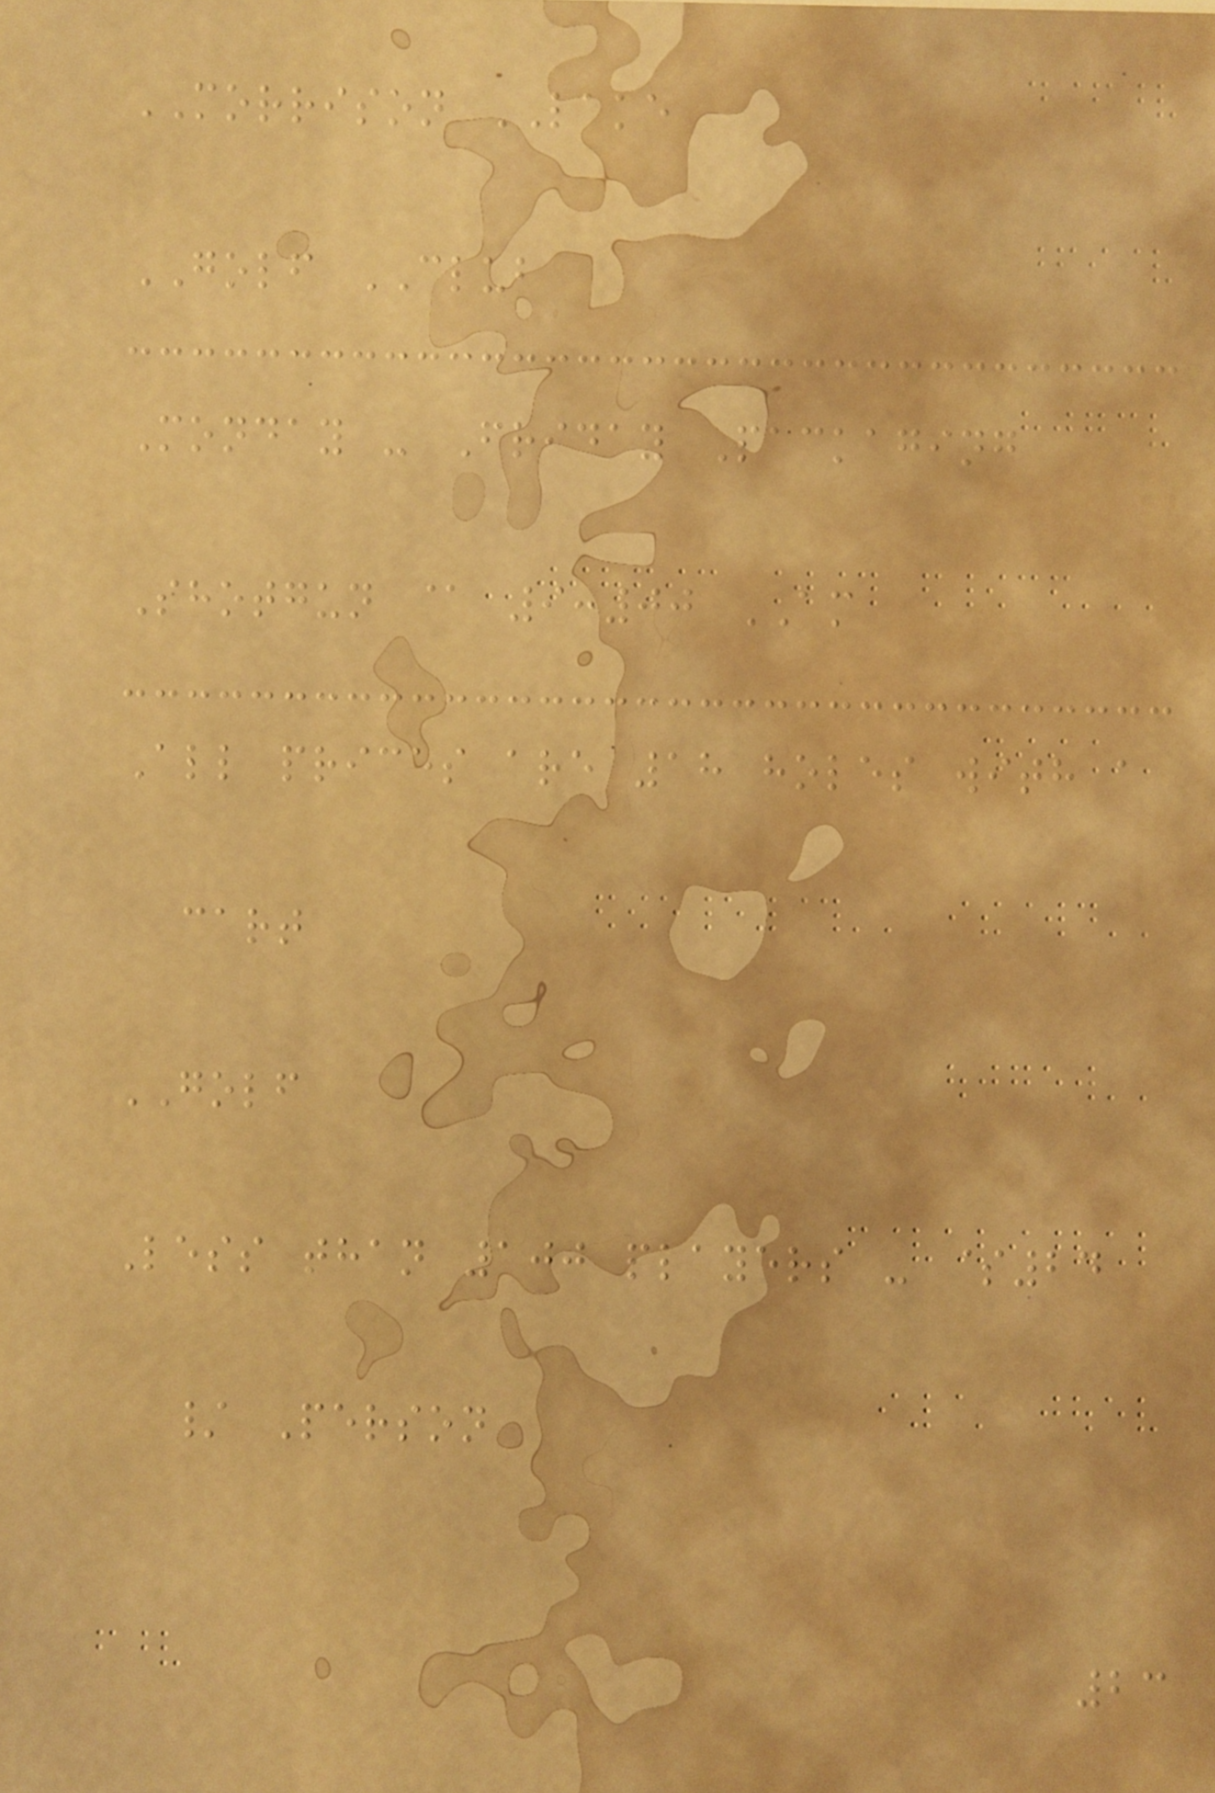MORRISON LAKE
GOLF CLUB
Monday - Friday Packaging
Shotgun @ 9:00 AM
All prices are 18 holes with a
cart
GOLF
Less than 100 players - $24
/ Person
23
